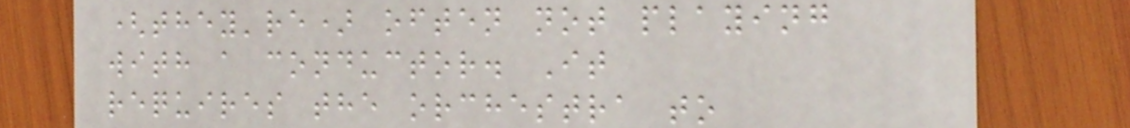(they're) often not playing
with a conductor. It
requires the orchestra to
